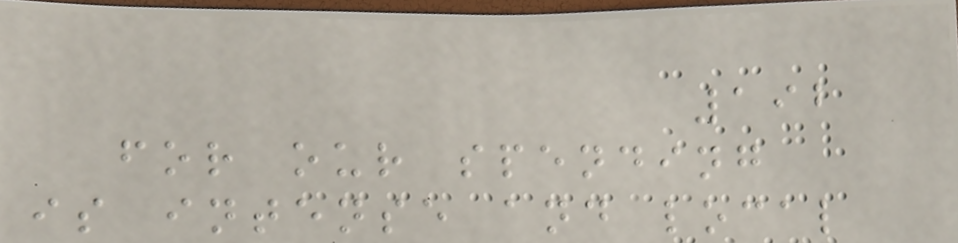192
for our spending
is intense and local
